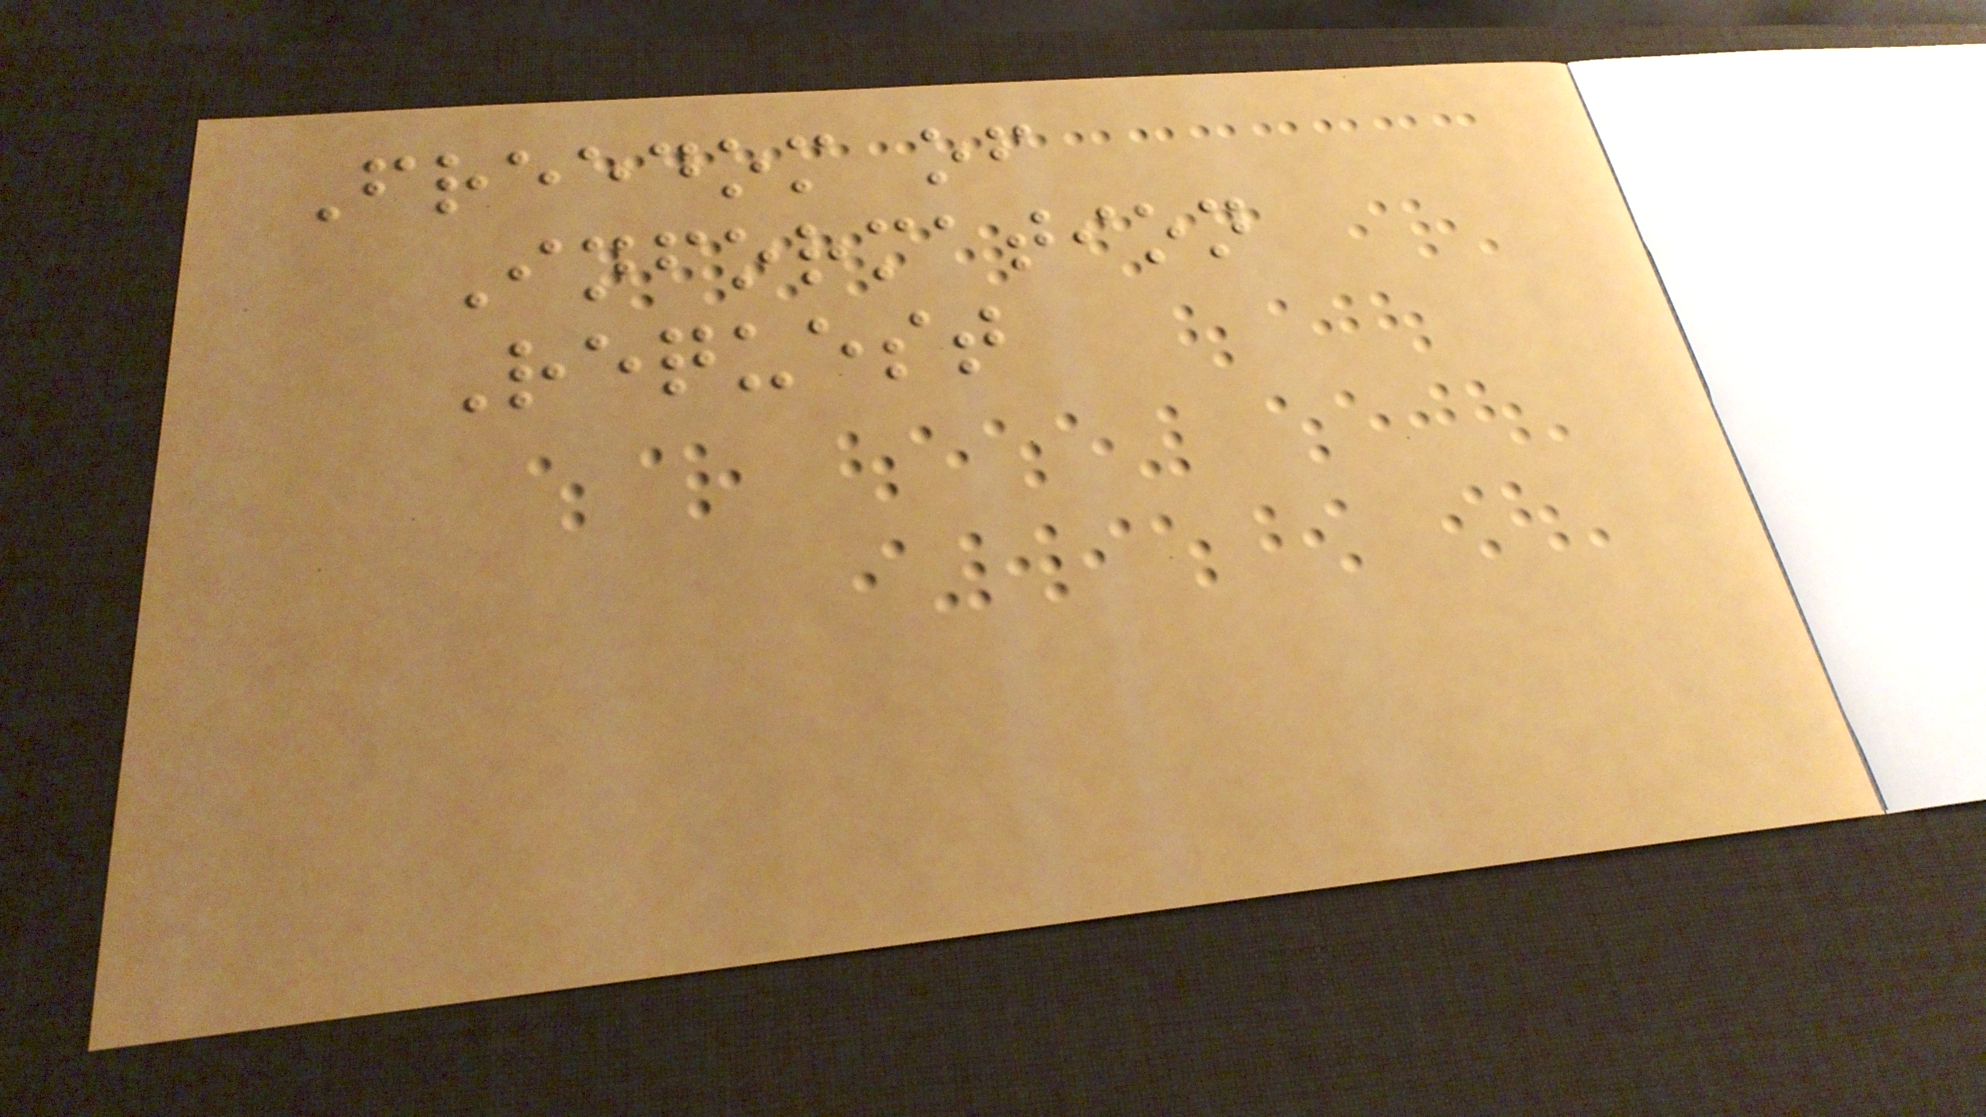Freedom of
Information
Request
